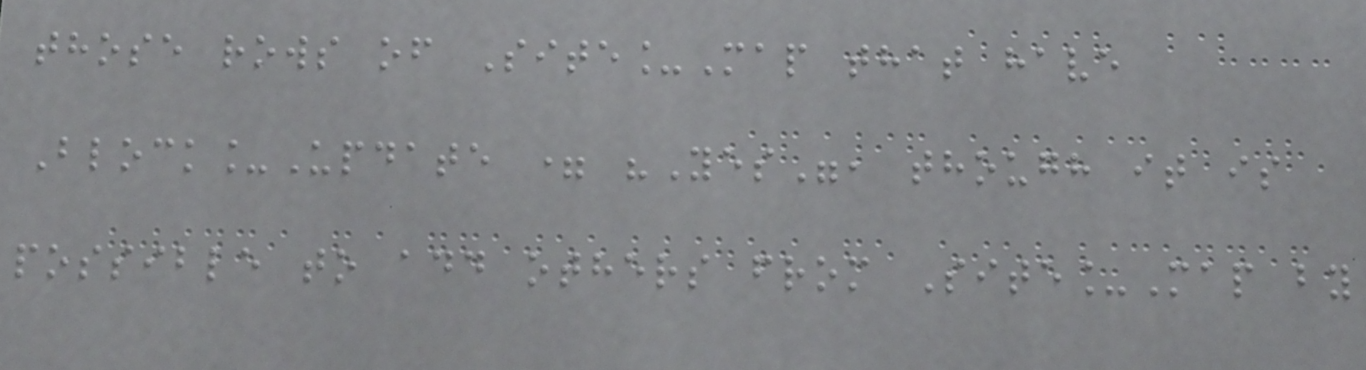those rows of Site_Map that have
Block_Update = "Yes", though it is
possible to add others from Site_Map by
